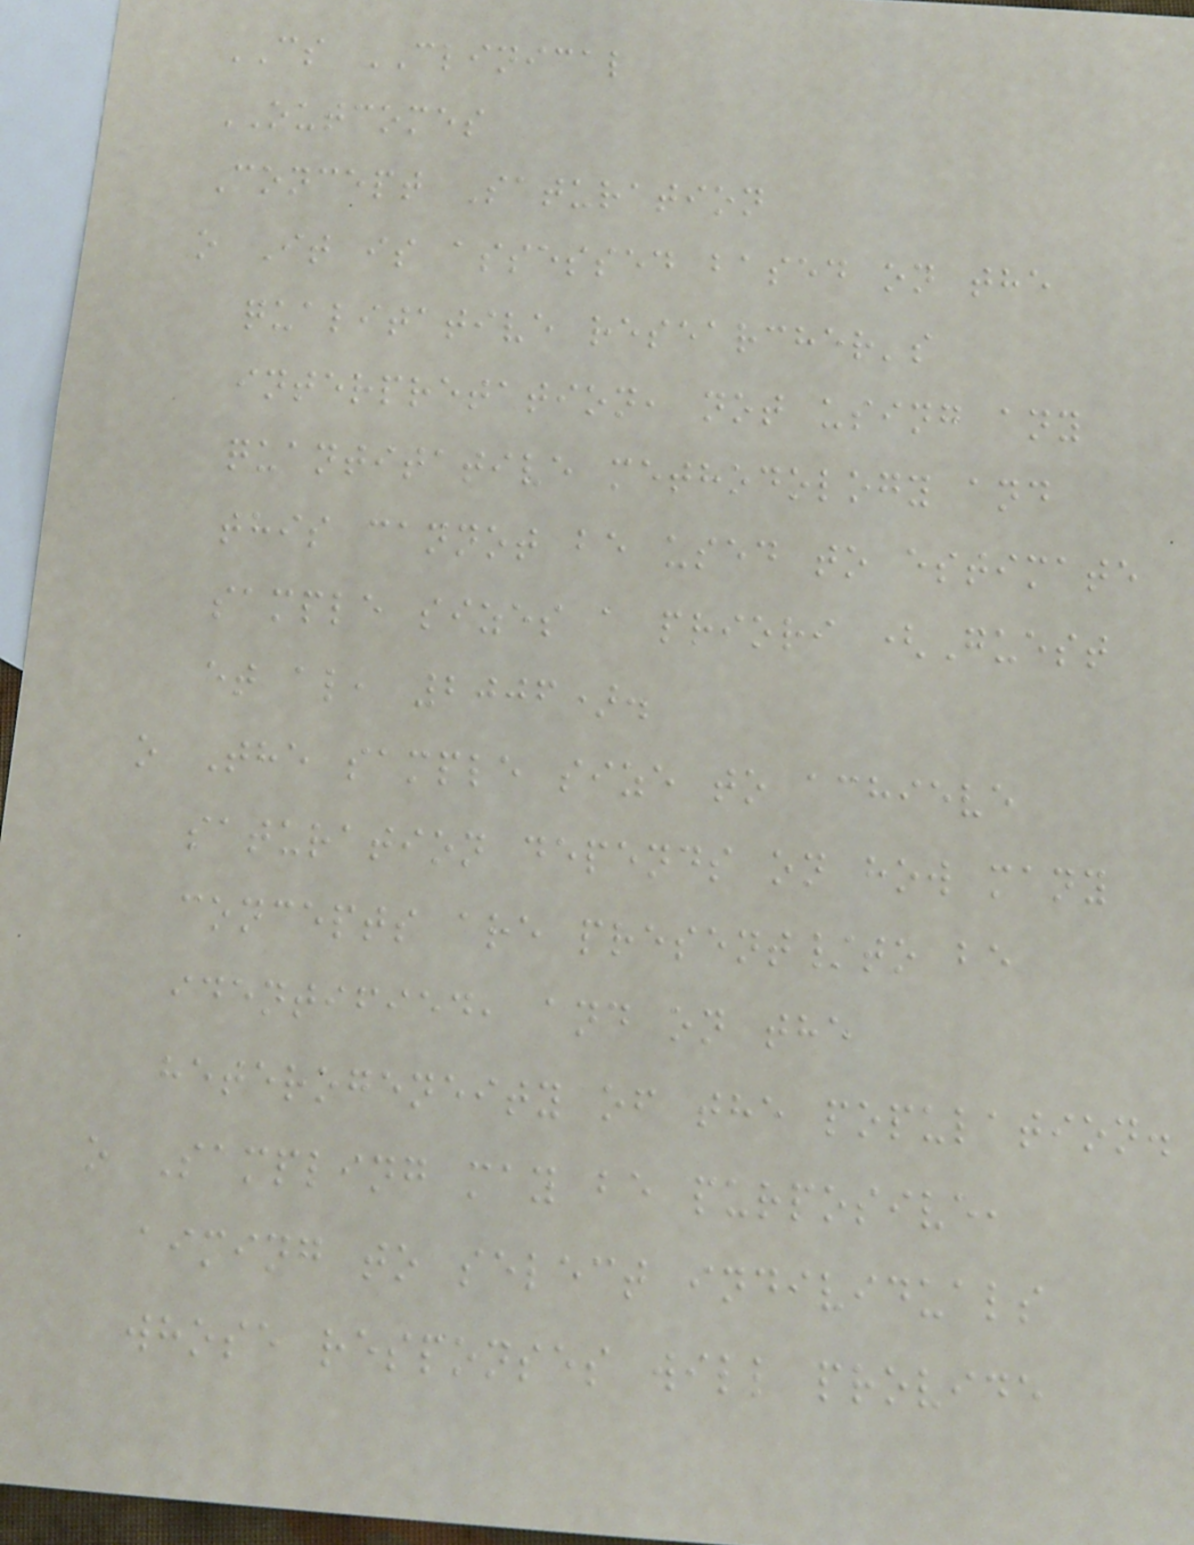CS CLINICAL
OUTCOMES
Concept Saturation
o It is assessed based on the
qualitative researcher's
interpretation, not using any
quantitative methodology and
this cannot be used to estimate
sample sizes a priori (Guest
et al, 2006).
o The sample size to achieve
saturation depends on how many
concepts are present/to be
identified, and on the
heterogeneity of the population.
o Sampling may be purposive,
aiming to select individuals
whose responses will provide
